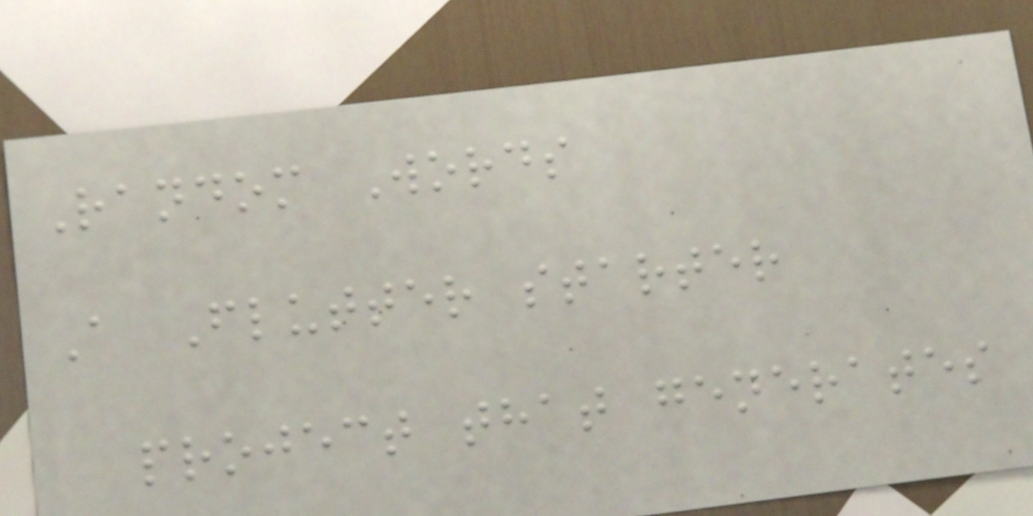Random Words
A Flutter starter
project that generates
